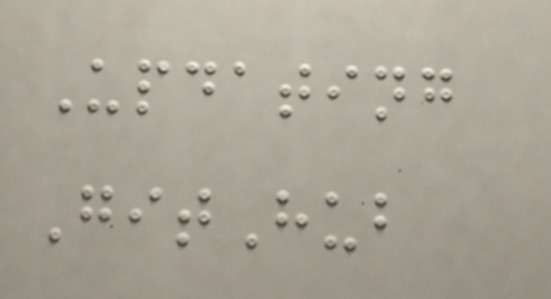Updating
GitHub
